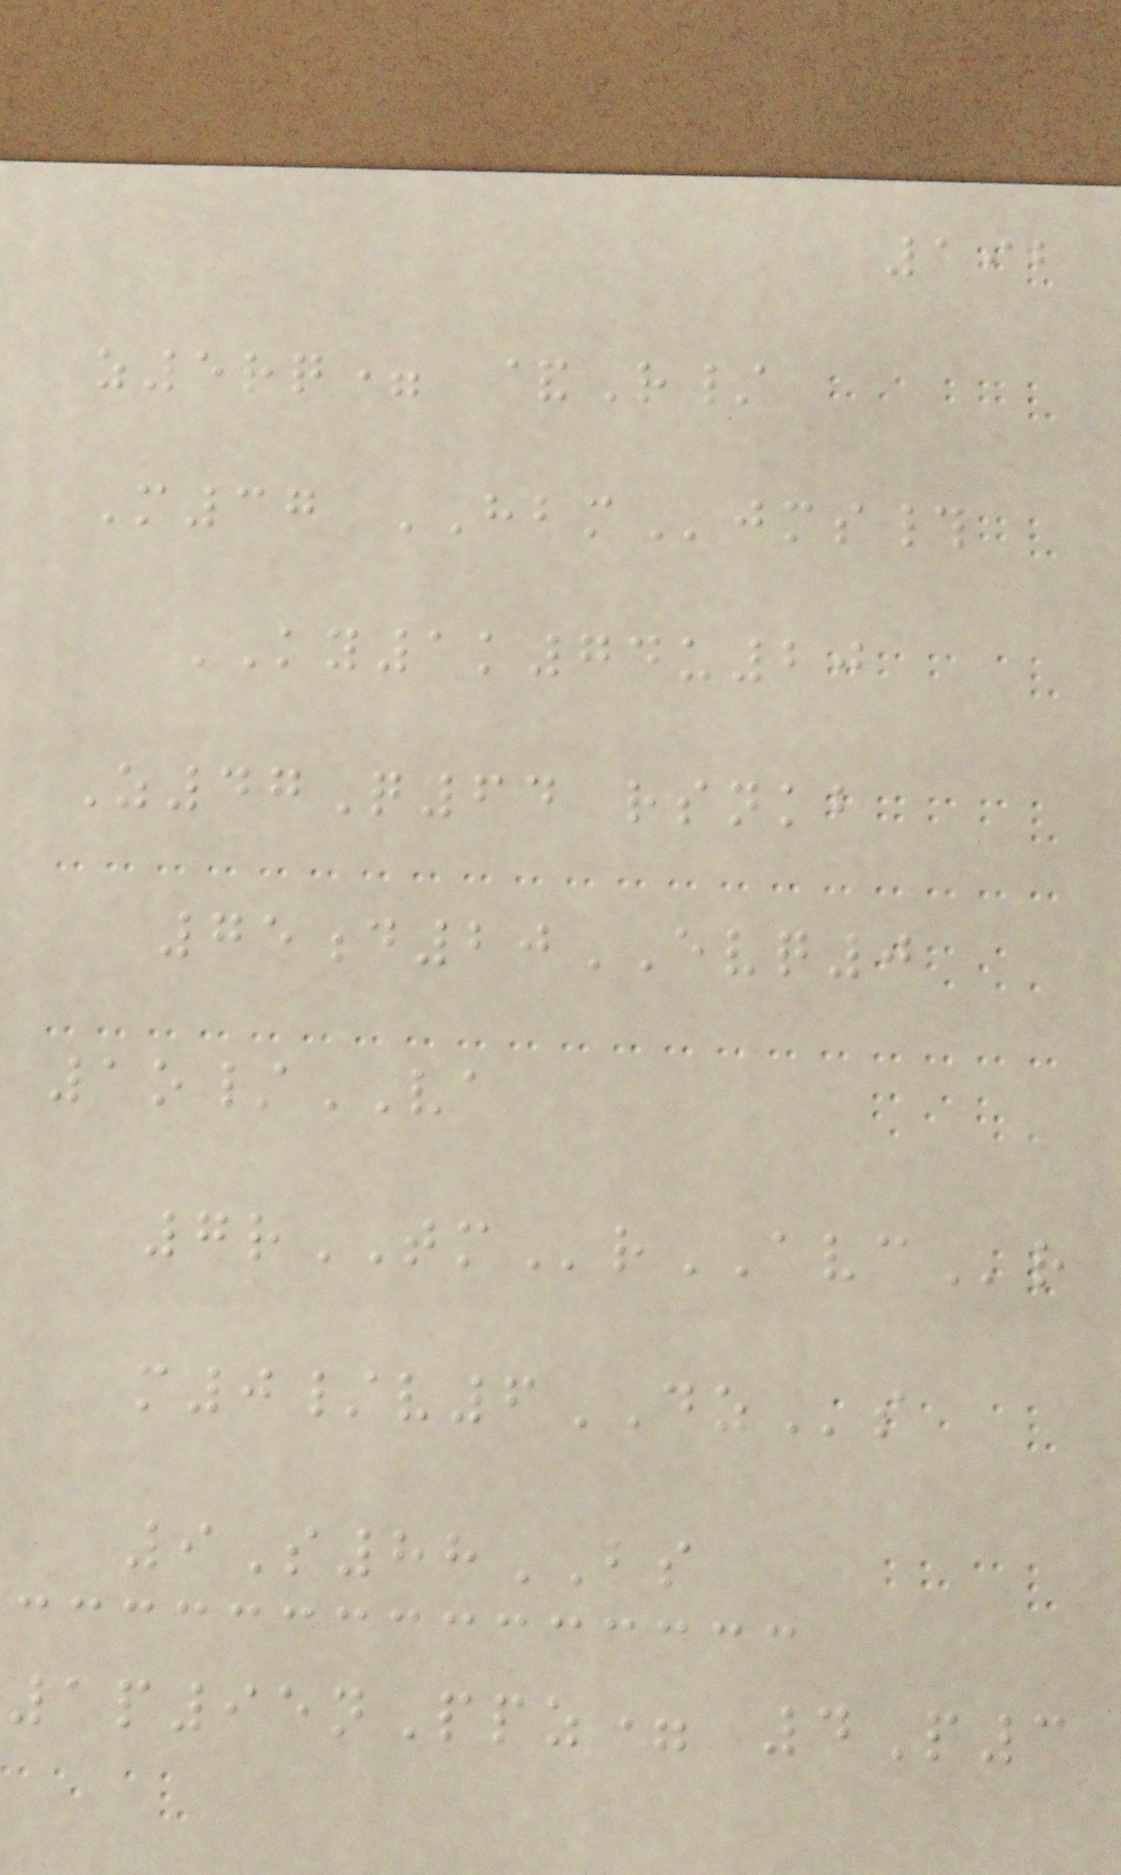192
z5rq= &R/
M37 HBMjms#
KY1k74u20
Z47Q64 rsnkb
75d20EVQ0
1o/VA
7rTMrAVCr
m0/v6DZs
9S88BS
1p95nPpz= 4P3
